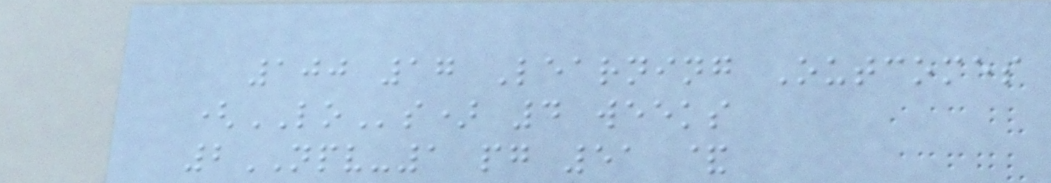100 17 Learning Outcomes
(LOs) 4 weeks
2NPV-1 pg 51 &
